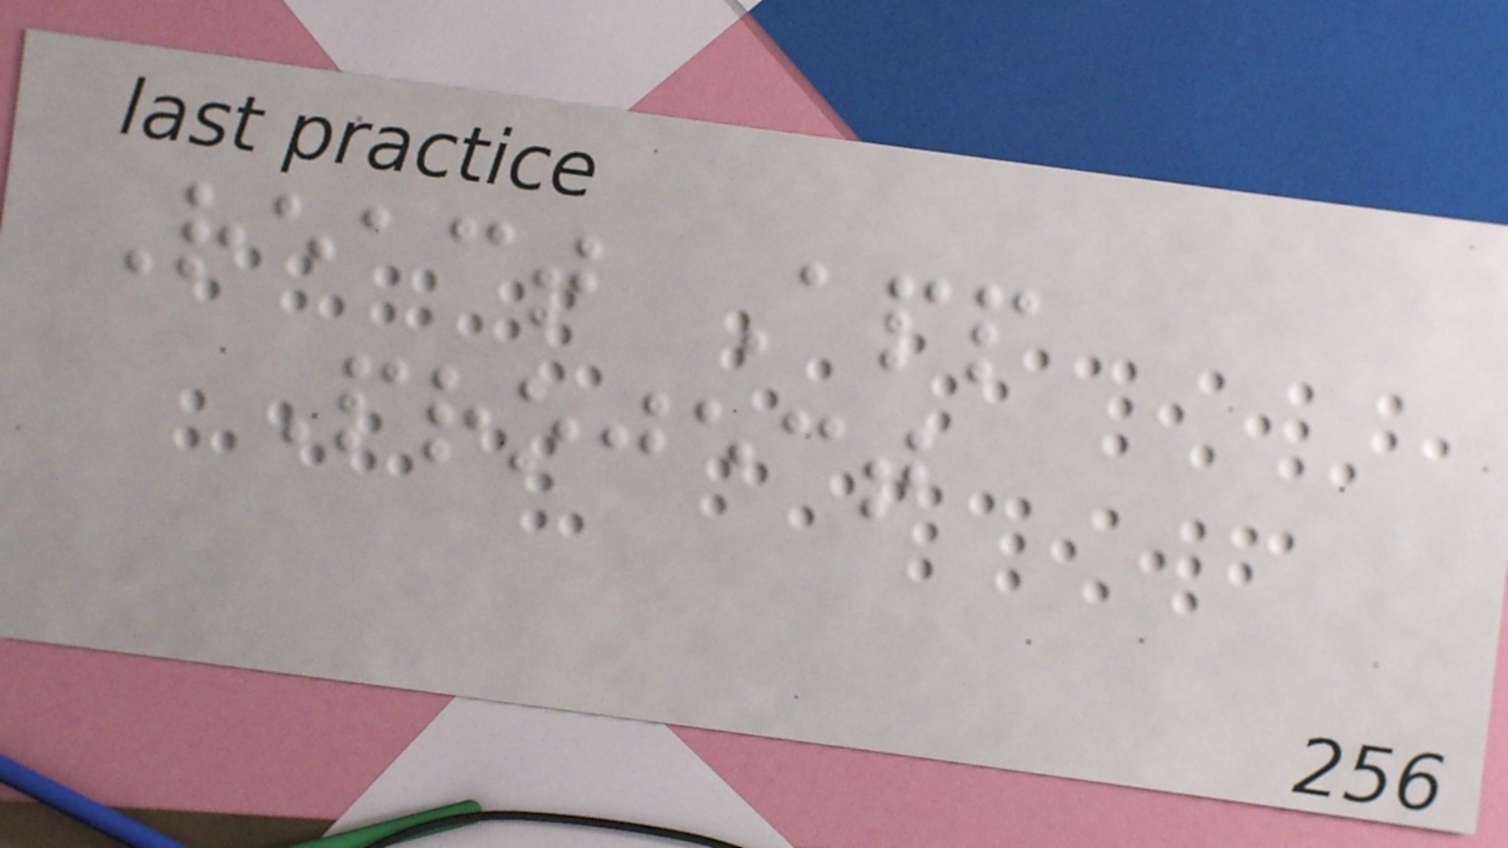React App
Project
